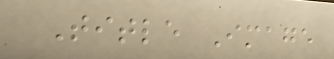Title Image
